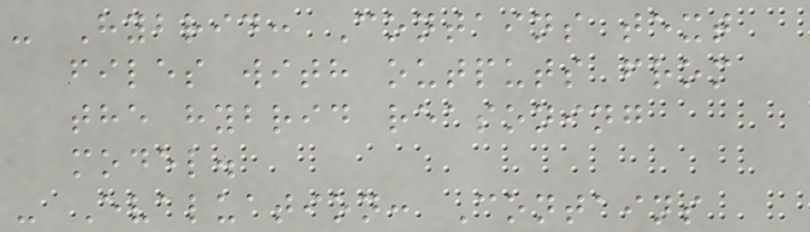- Hybrid: Contains text
files with outputs from
the hybrid reasoning
model.
- Evaluation: Contains
